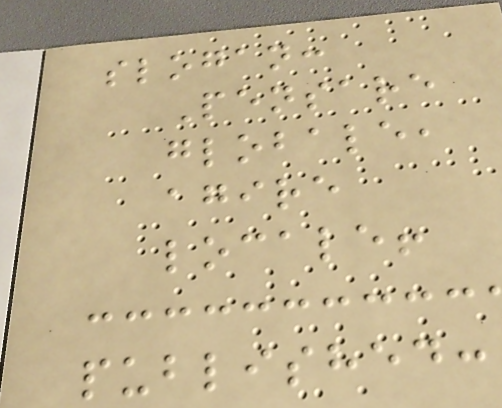slogan:
Pensare
globale,
agire
locale!
published:
